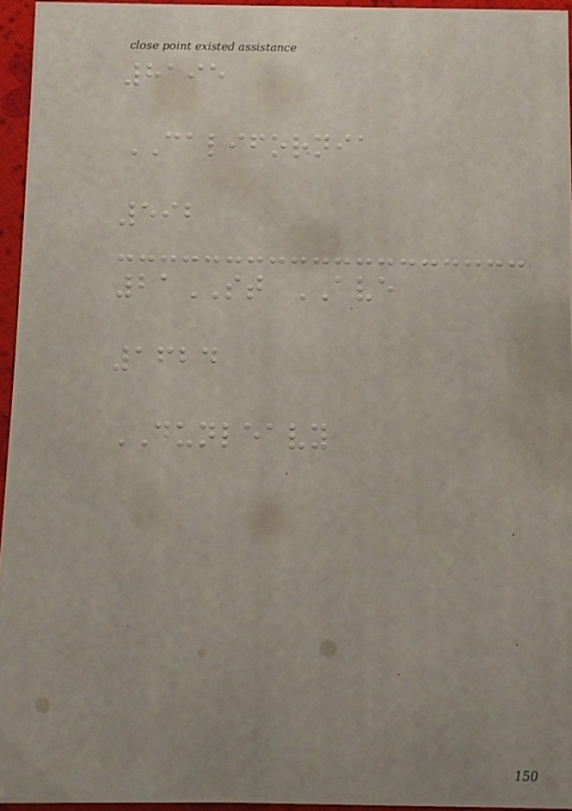8195
CALIFORNIA
592
21ST AVE
1624
DUNLEAVY
